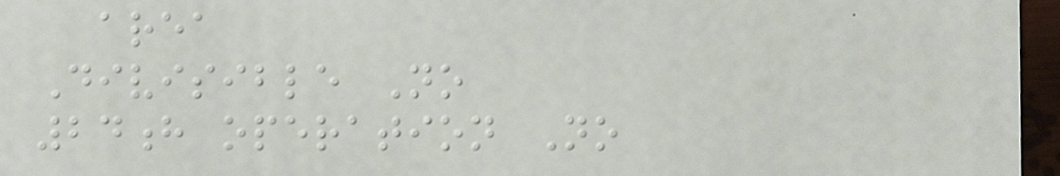area
Divisible No
24h operation No
